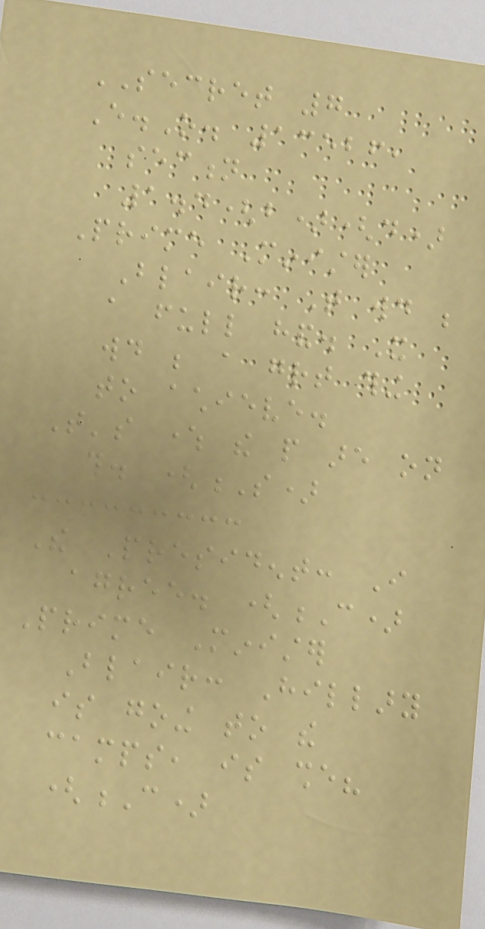SECRET 7
E.O. 13526,
section
1.4(b)(d)
Prime Minister
Blair: That would be
a full hand. It
would be a great thing
to achieve.
That's where the people are on
this. (S)
The President: I
agree. (C)
Prime Minister
Blair: Hillary
is going to the
camps, is she?
(C)
